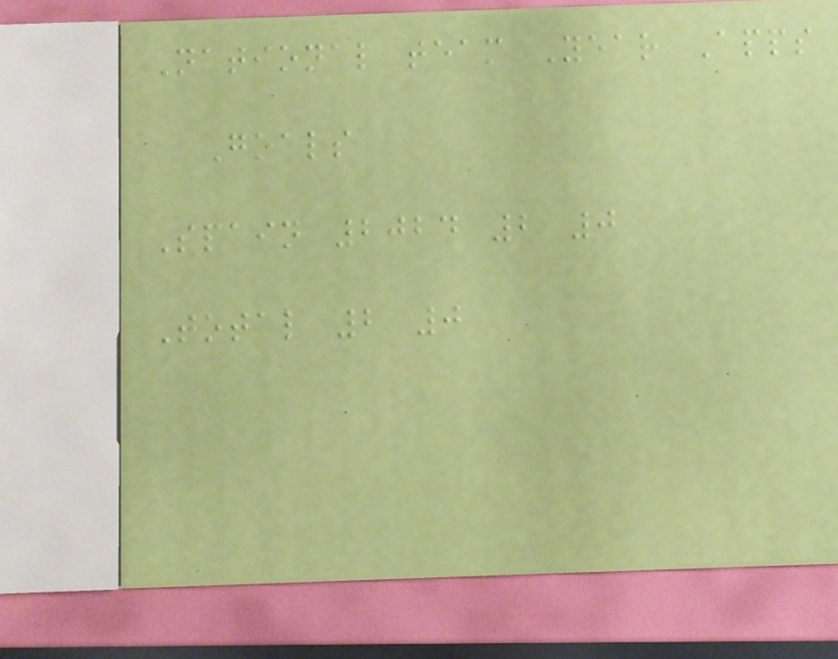National team Year Apps
Goals
Spain 2024 2 0
Total 2 0
